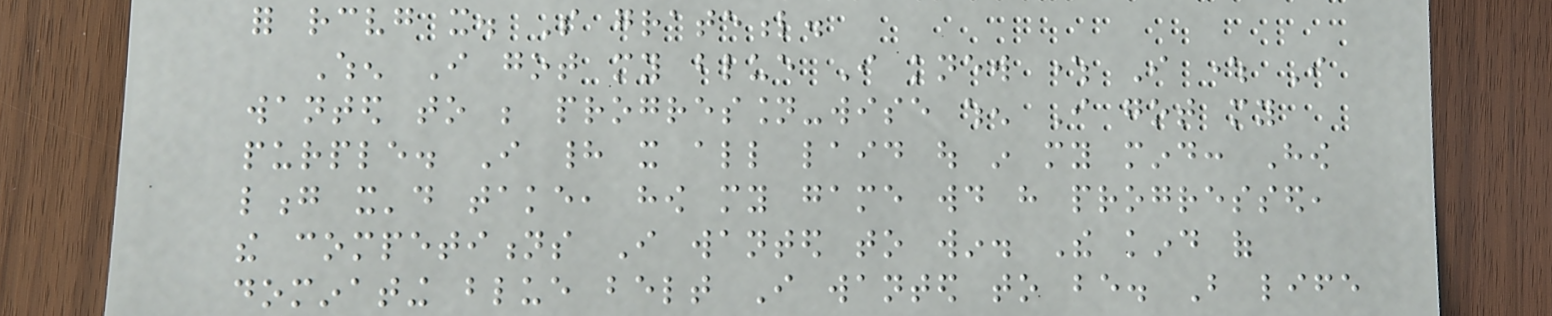for receiving it. So grateful.
When I got my blue I knew where I where I
wanted to be progression-wise when I got my
purple. I had it all laid out in my mind: How
long it'd take, how my game would have progressed,
the competitions I wanted to win. The kind of
dominating blue belt I wanted to be. But life
